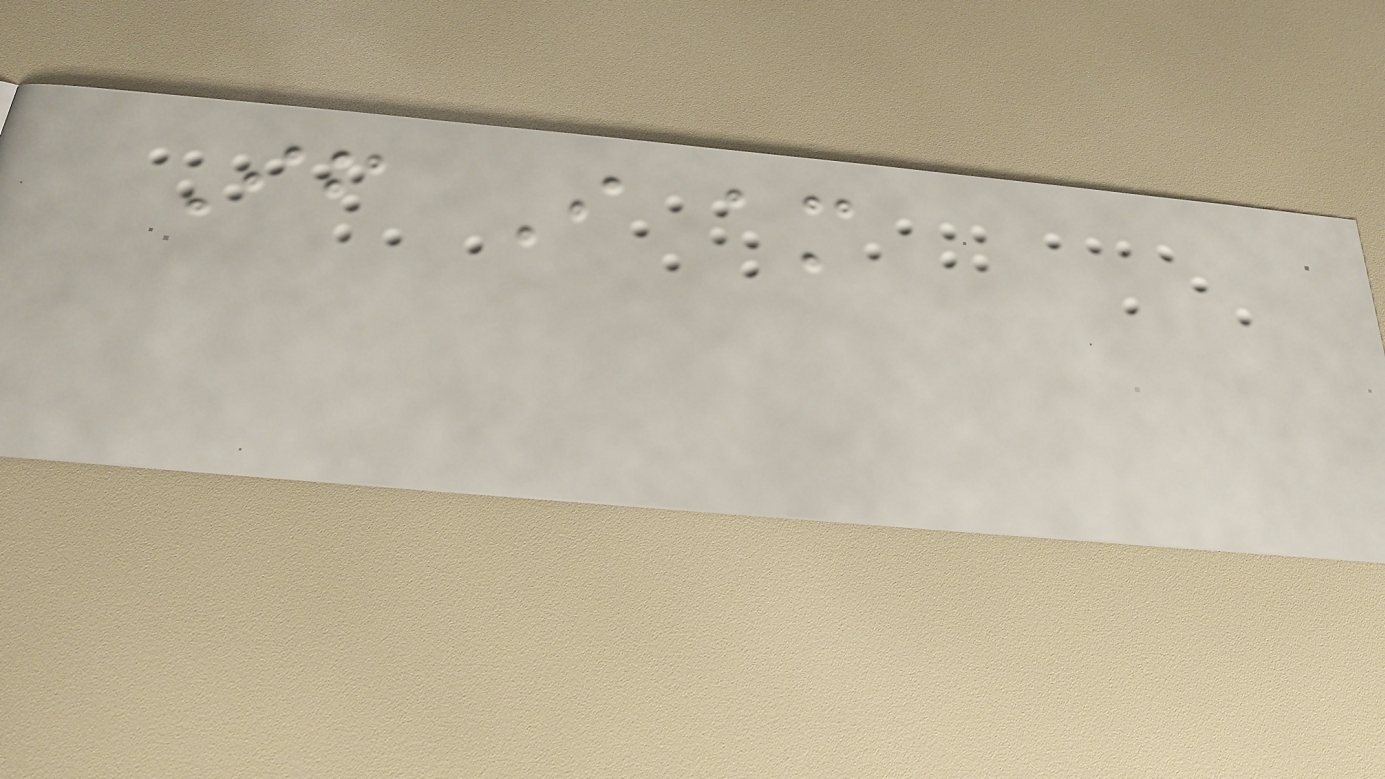If I am
